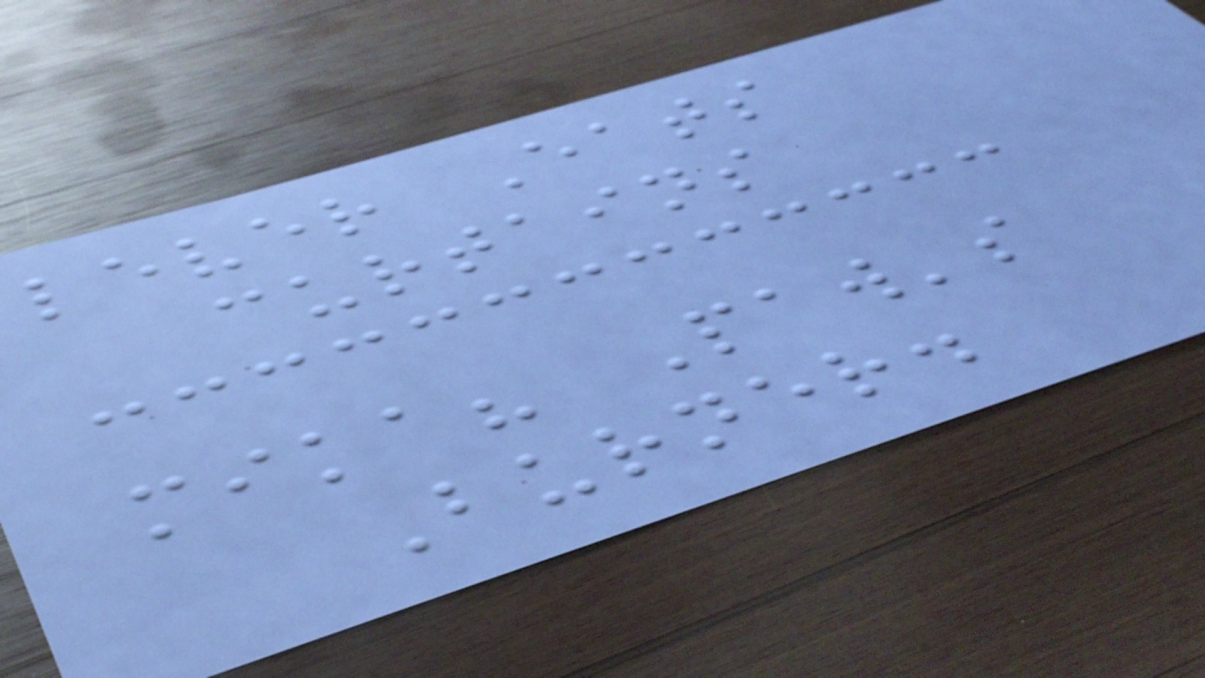lever Eats
curtains
mika? Paw's
Burner.
